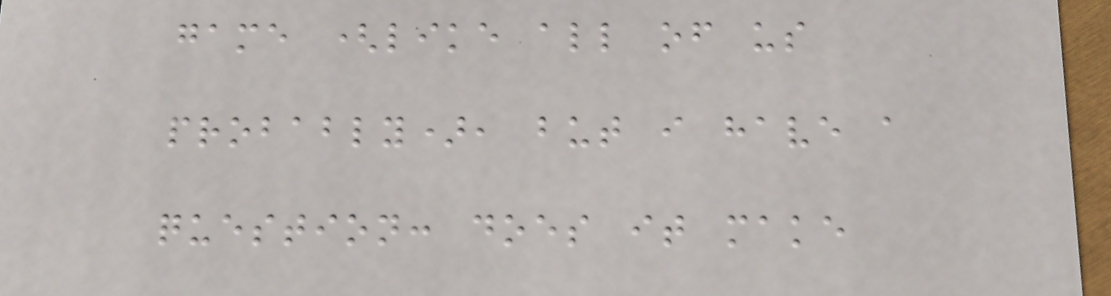game (like all of us
probably), but i have a
question: does it make
